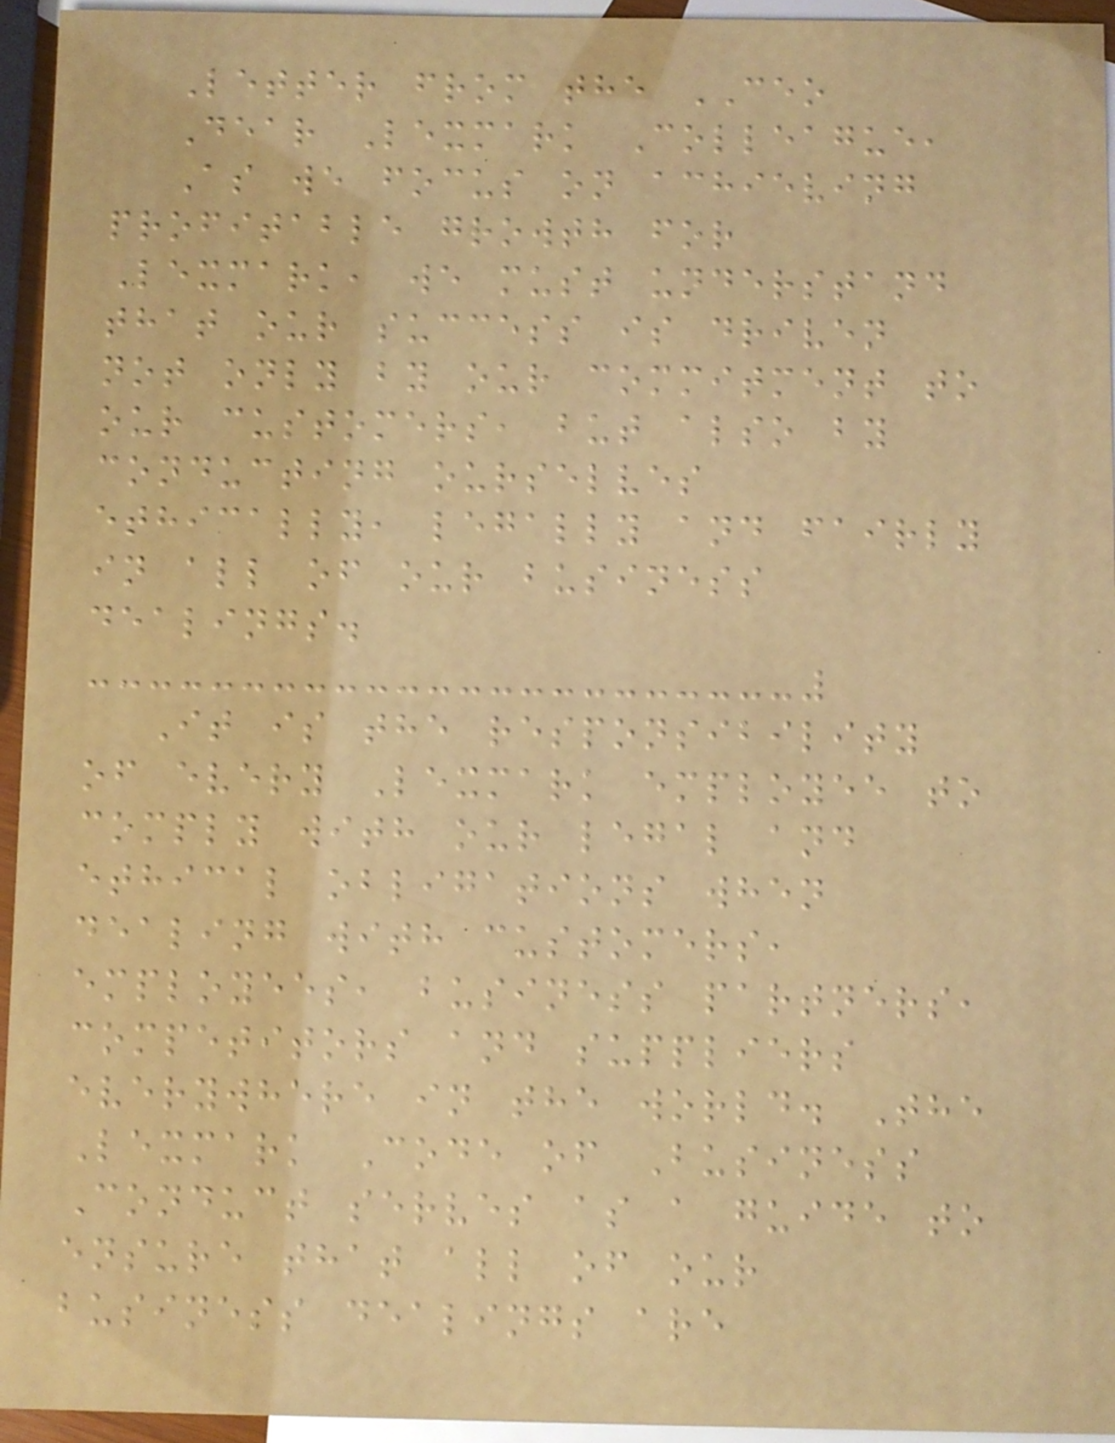Letter from the CEO
Dear Lexmark Colleague,
As we focus on achieving
profitable growth for
Lexmark, we must understand
that our success is driven
not only by our commitment to
our customers, but also by
conducting ourselves
ethically, legally and fairly
in all of our business
dealings.
It is the responsibility
of every Lexmark employee to
comply with our legal and
ethical obligations when
dealing with customers,
employees, business partners,
competitors and suppliers
everywhere in the world. The
Lexmark Code of Business
Conduct serves as a guide to
ensure that all of our
business dealings are
